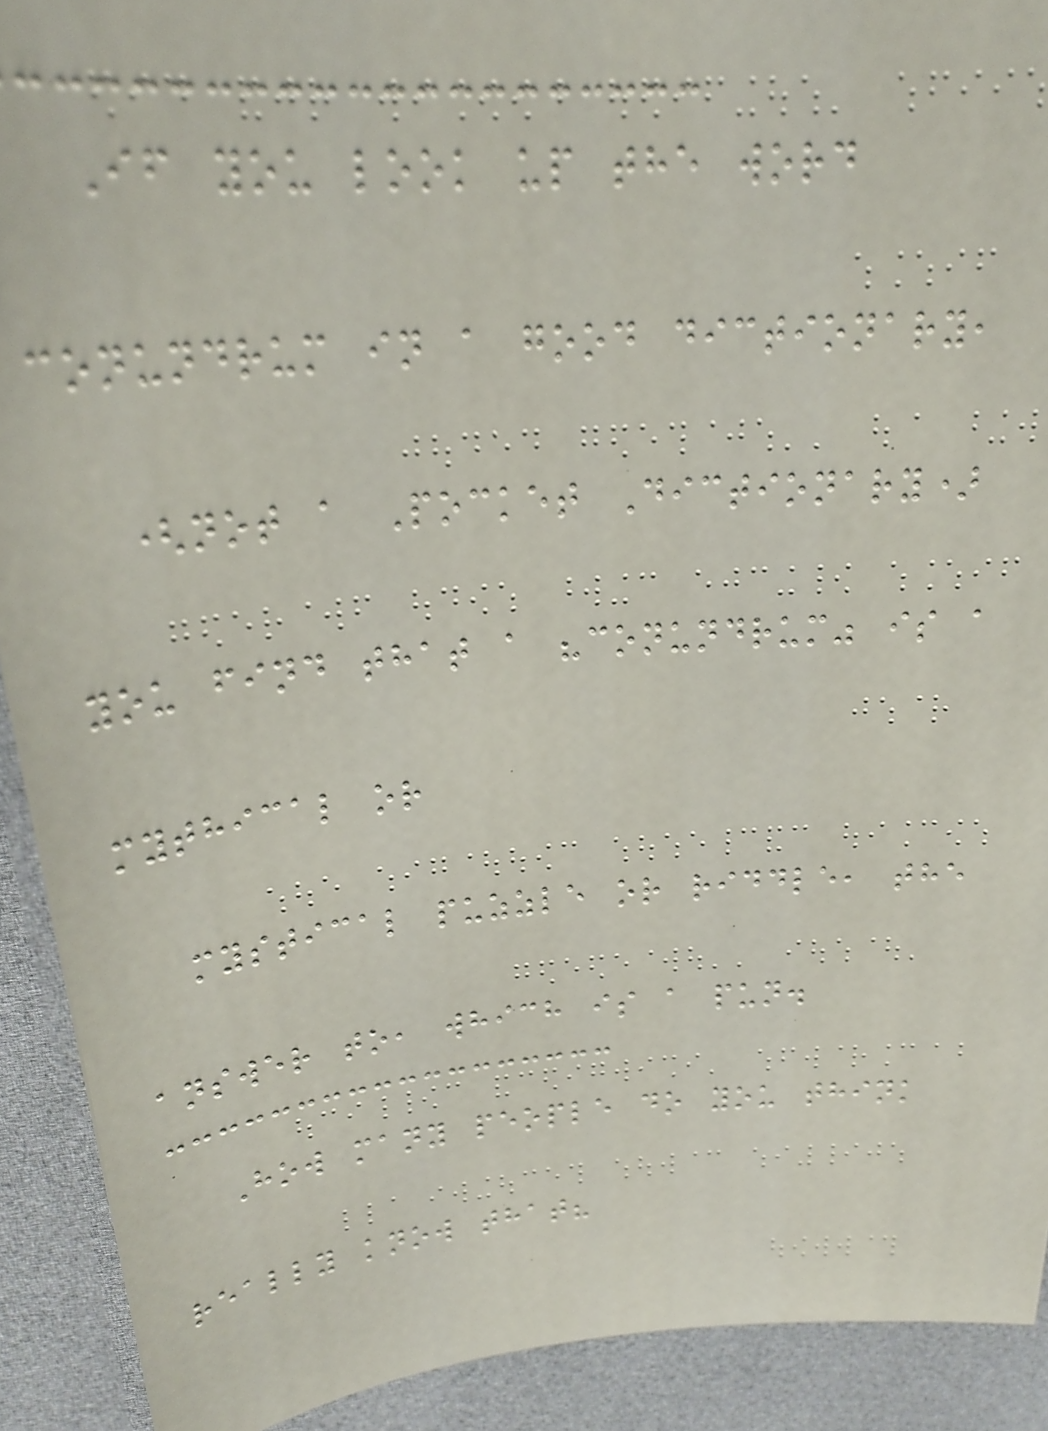If you look up the word
conundrum in a good dictionary,
(not a Pocket Dictionary)
you find that a "conundrum" is a
mythical or
mystical puzzle or riddle, the
answer to, which is a pun.
How many people do you think
really know that?
